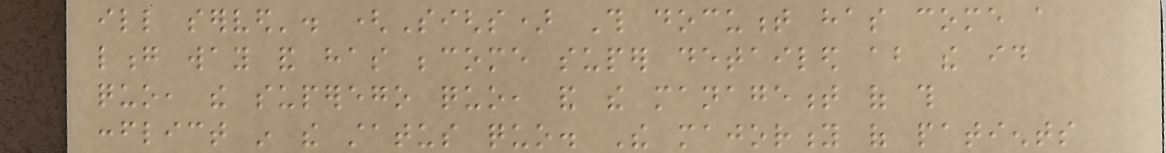ill served'. (Sighs) This document has come a
long way and has become super detailed about the id
quo, the superego quo, and the management of this
conflict in the status quo. The majority of patients
